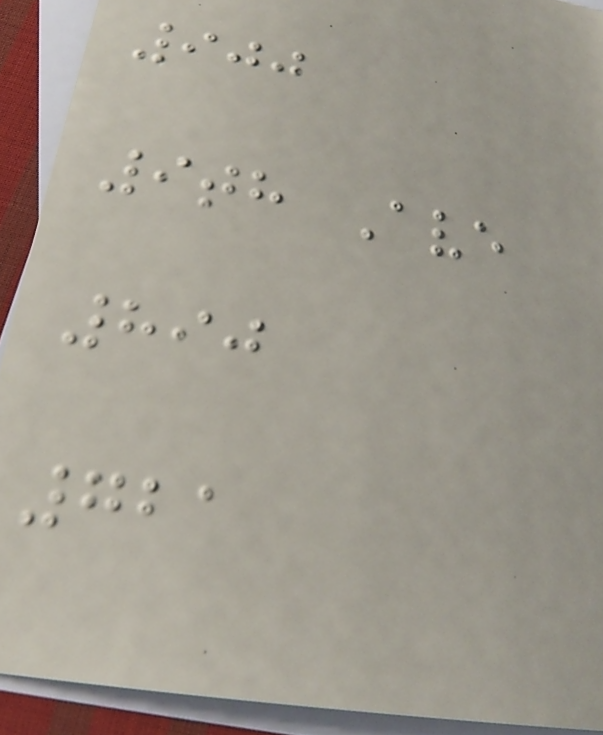900
9th Ave
890
721
